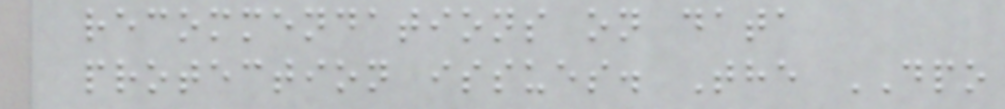recommendations on data
protection issues. The DPO
